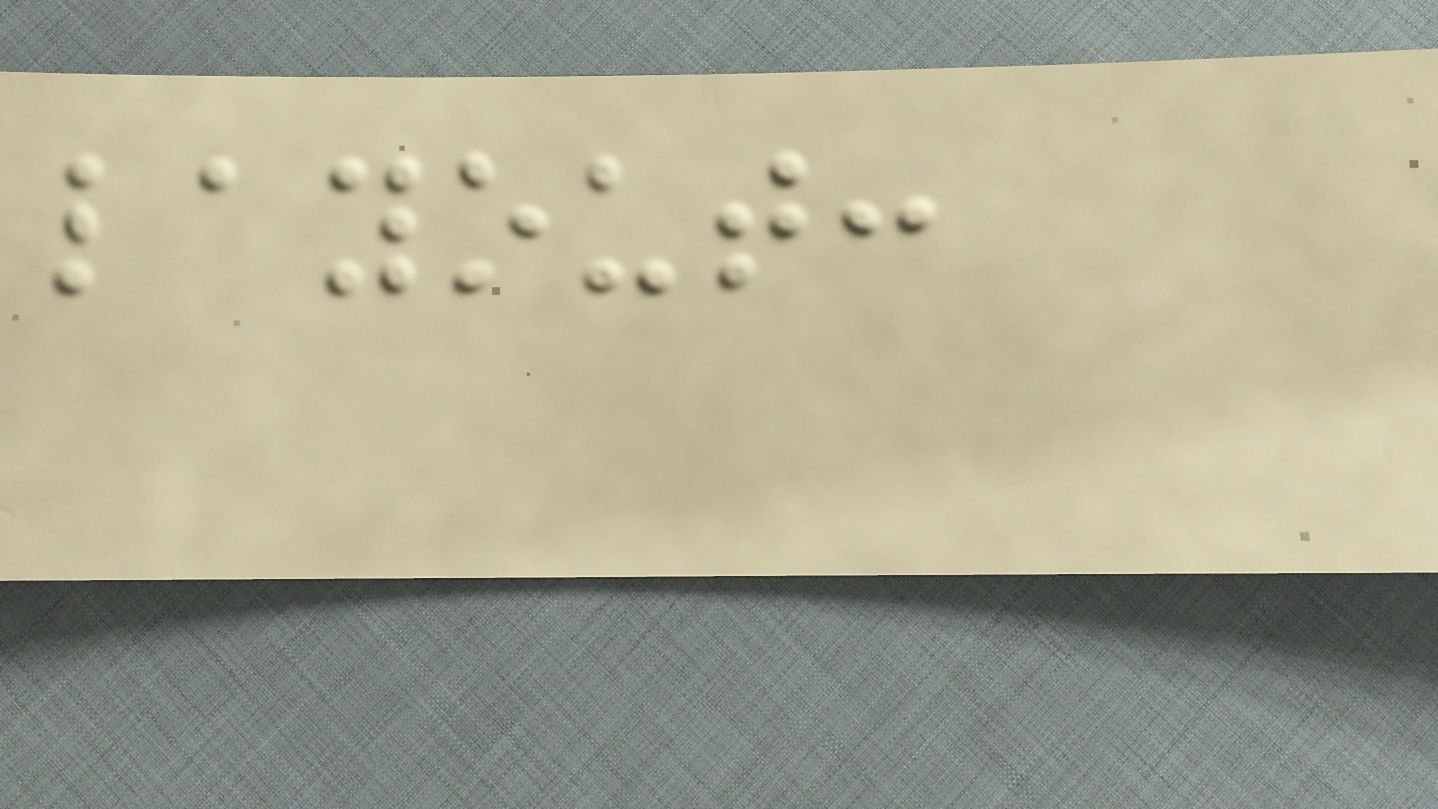layout:
